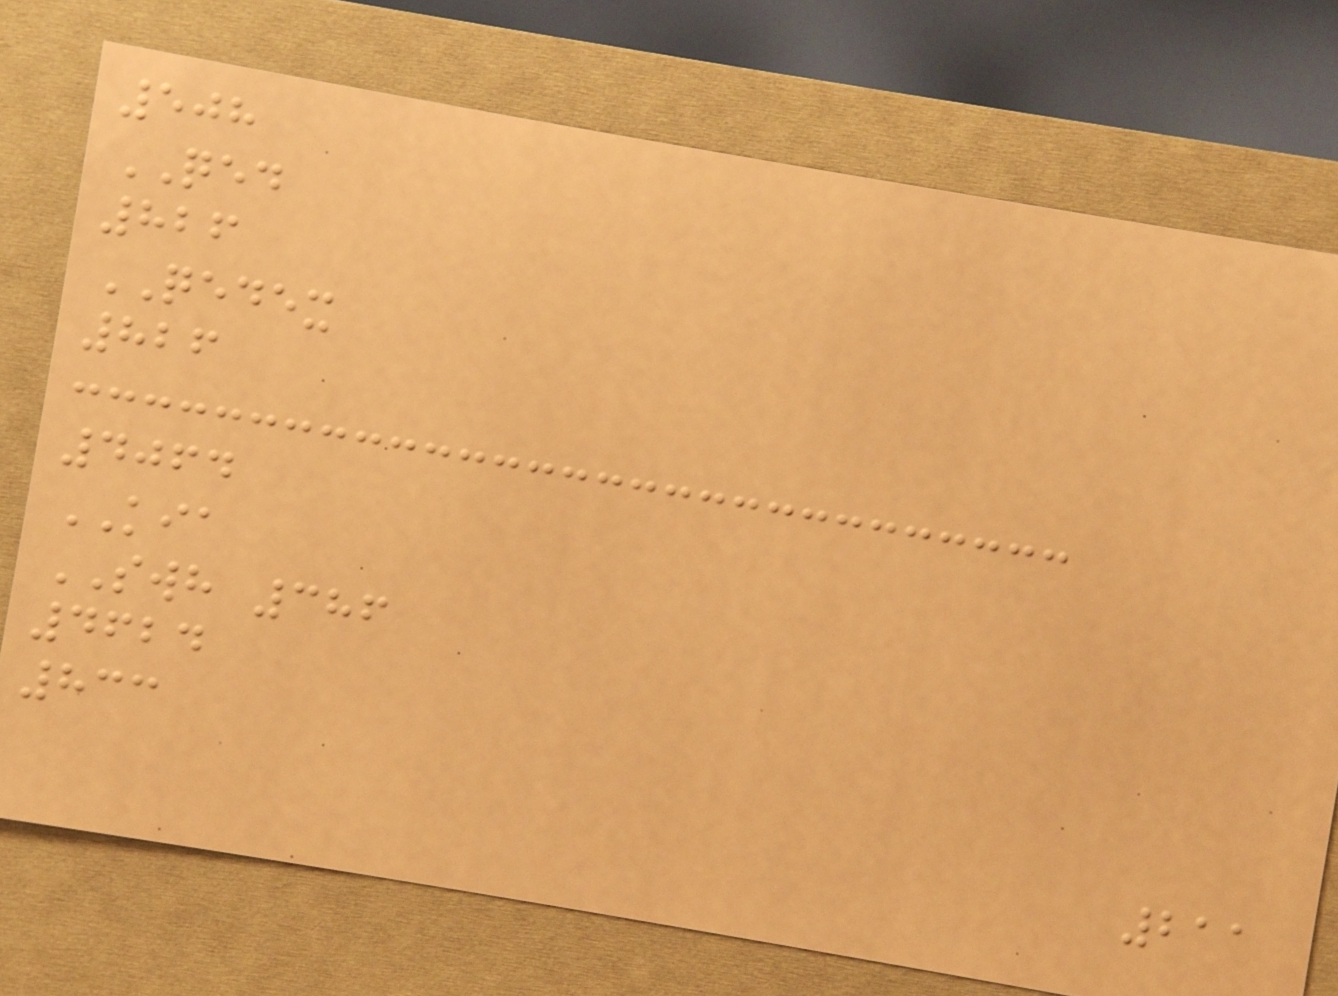508
QED
826
QEDEX
826
4064
KIA
SWH 386
4624
833
211
